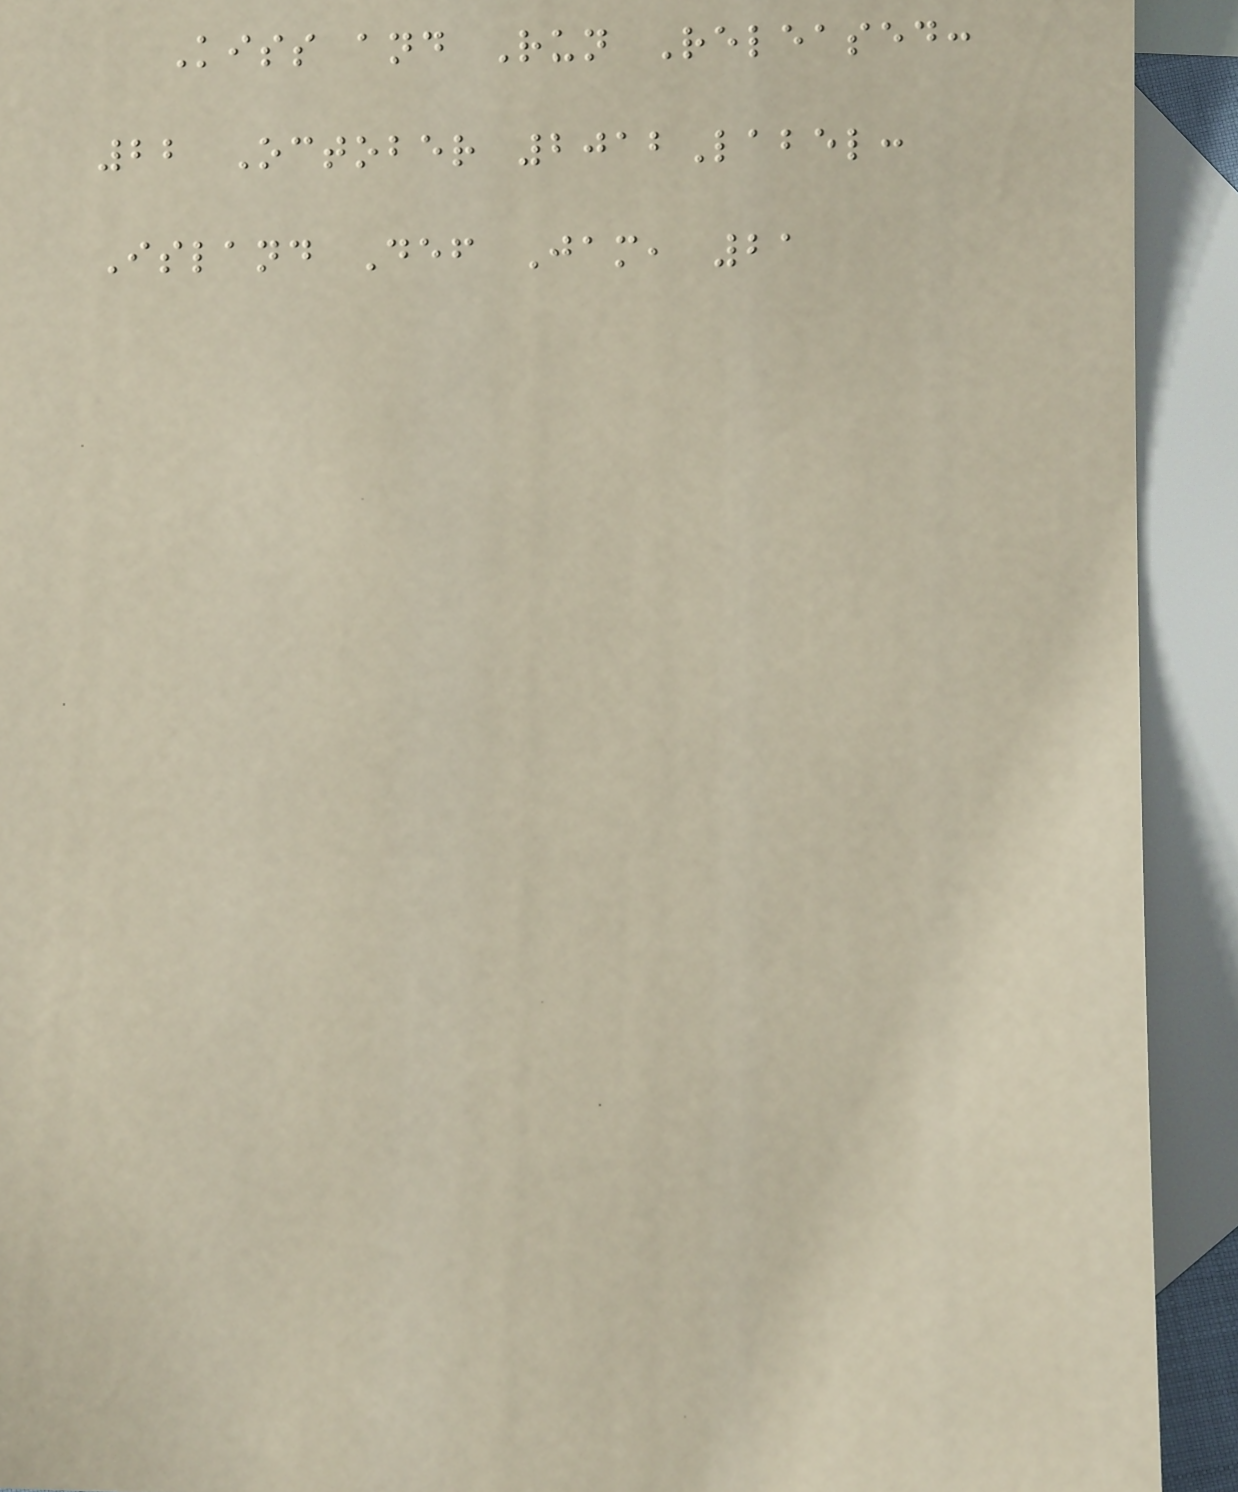Kiss and Run Released:
22 October 2012Label:
Island Def Jam, 21
